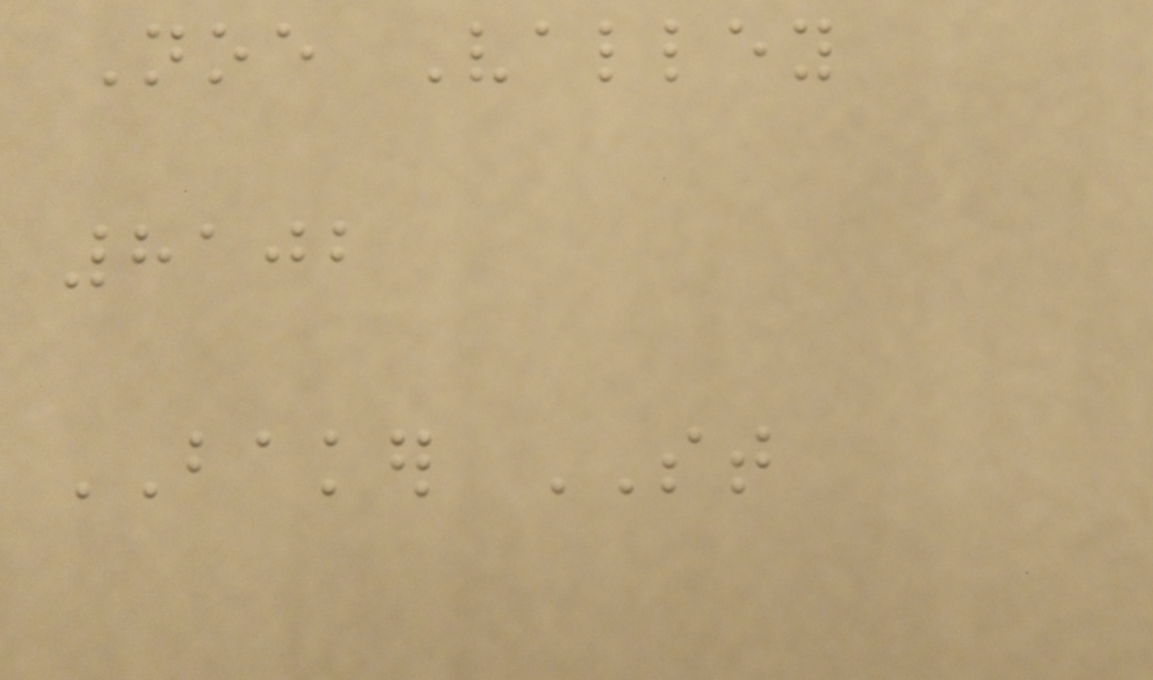Noe Valley
8102
BAKER ST
